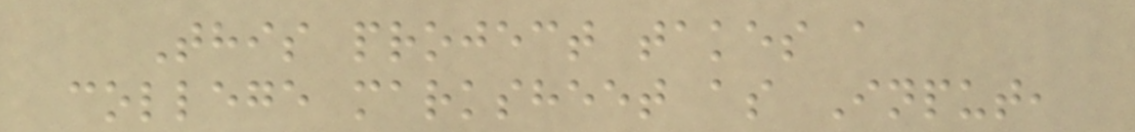This project takes a
college marksheet as Input,
